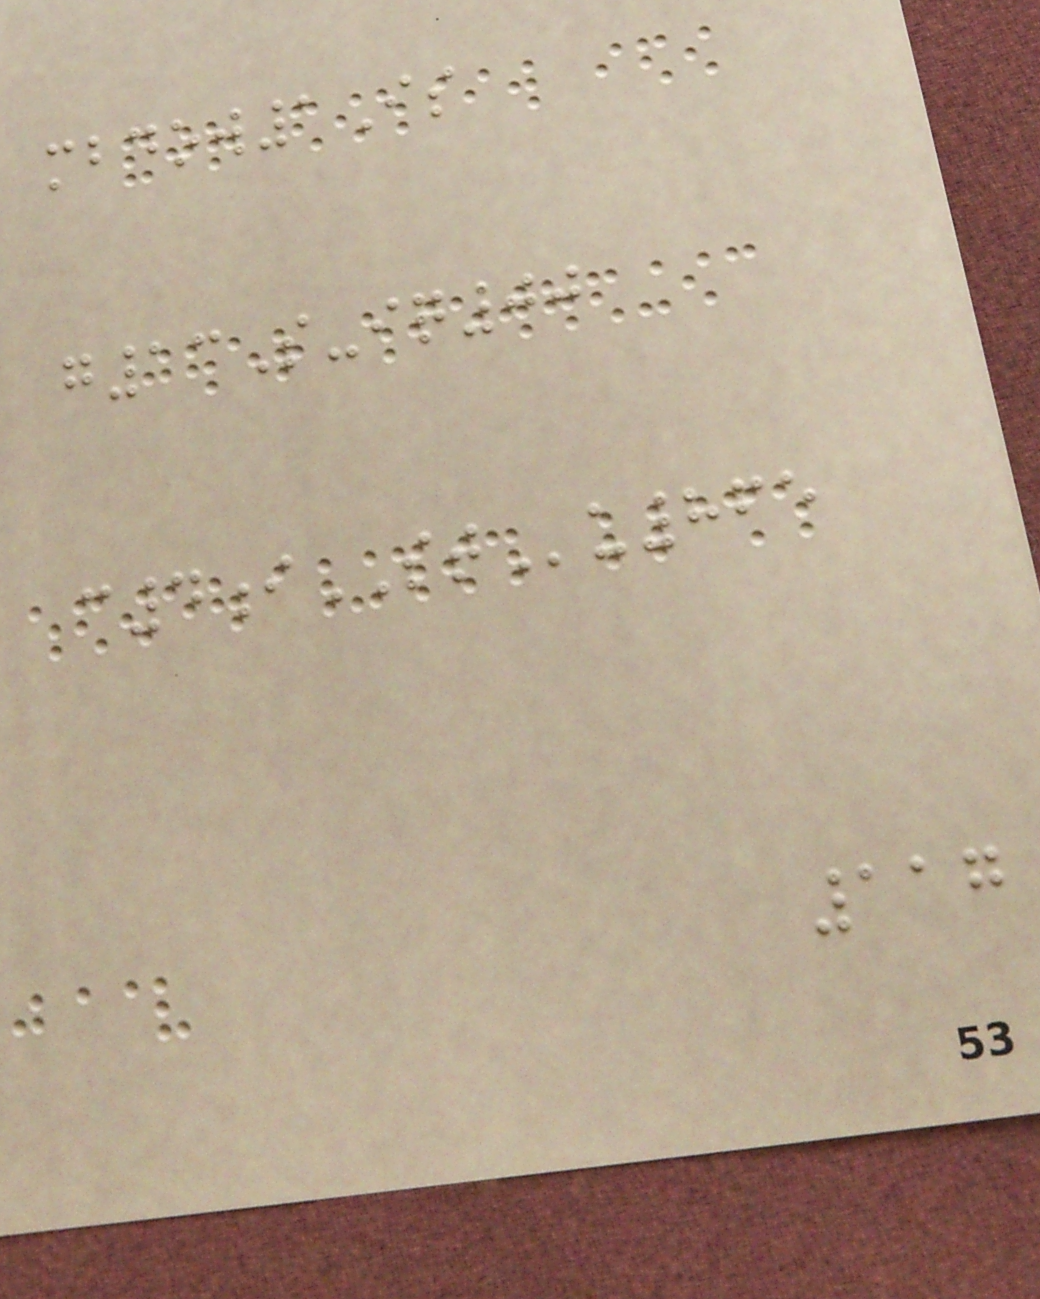mbdow1Is
g13S-iq00
c4iSTu865
117
